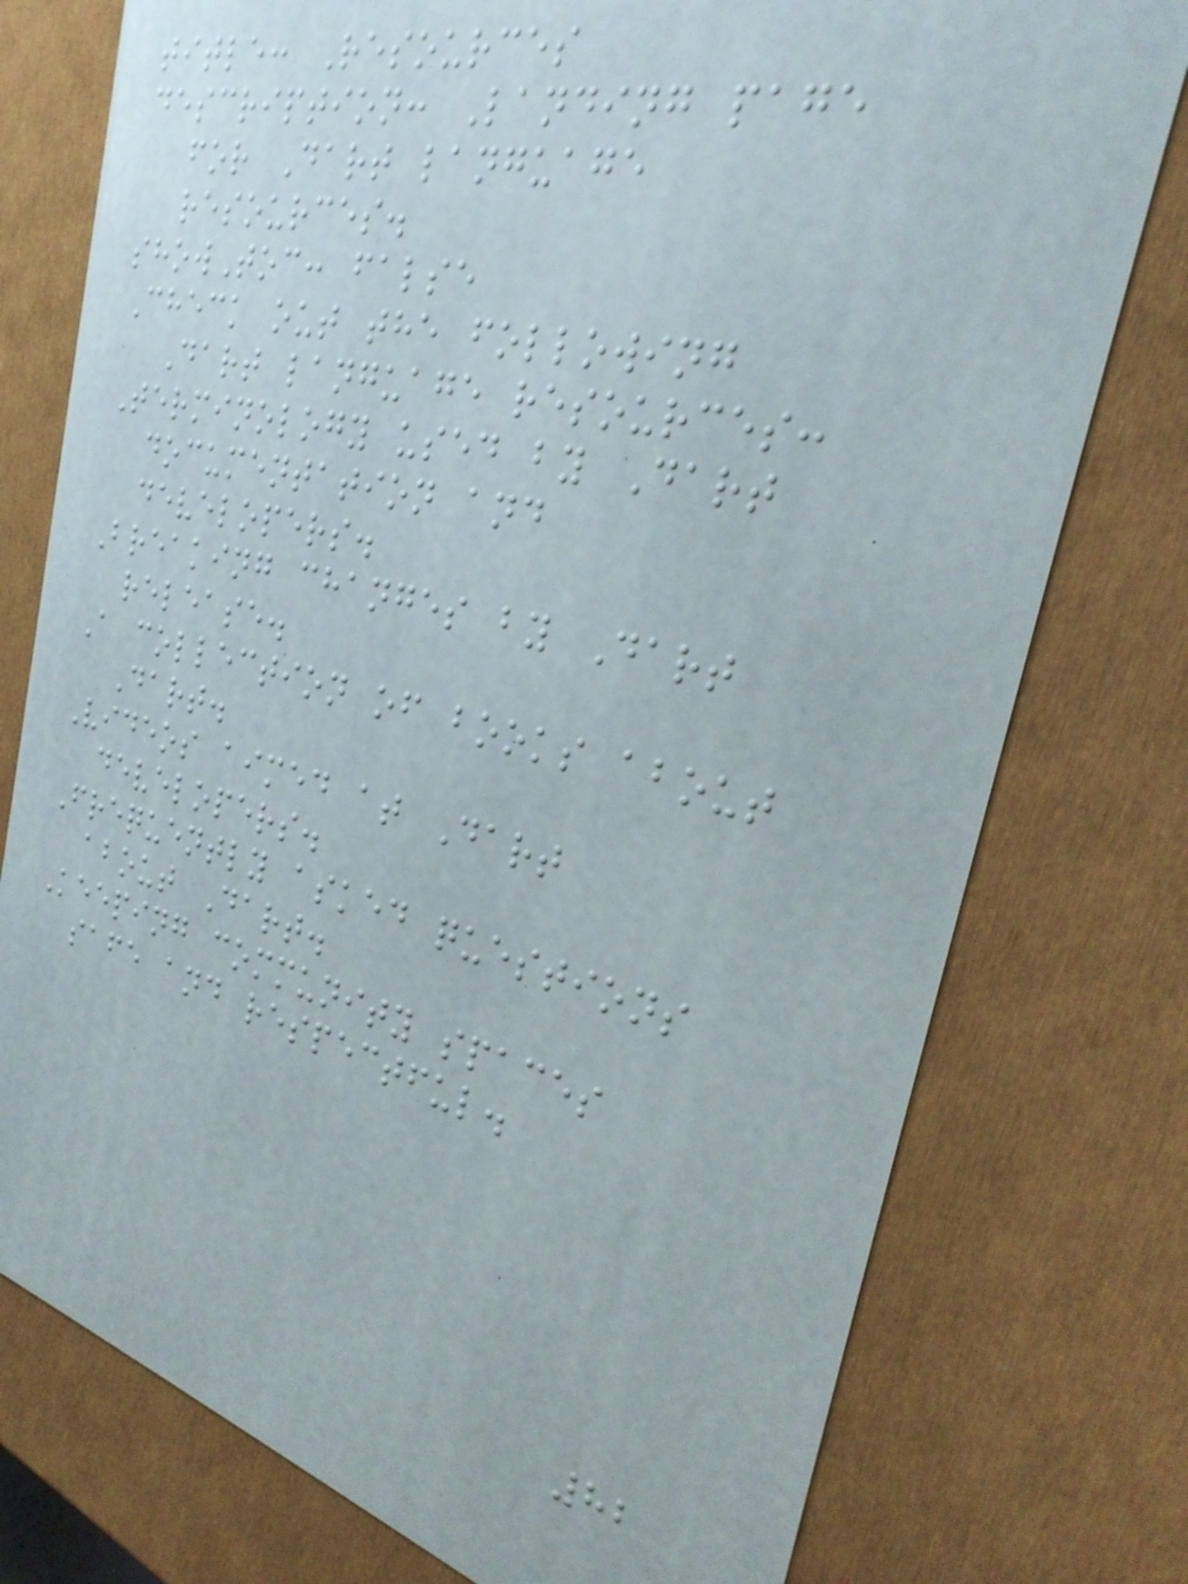title: Resources
description: Landing page
for Dart language
resources.
showToc: false
Check out the following
Dart language resources:
Terminology used by Dart
documentation and
developers.
Breaking changes by Dart
release.
A collection of books about
Dart.
Videos aimed at Dart
developers.
Frequently asked questions
about Dart.
Keeping community spaces
safe and respectful.
82
